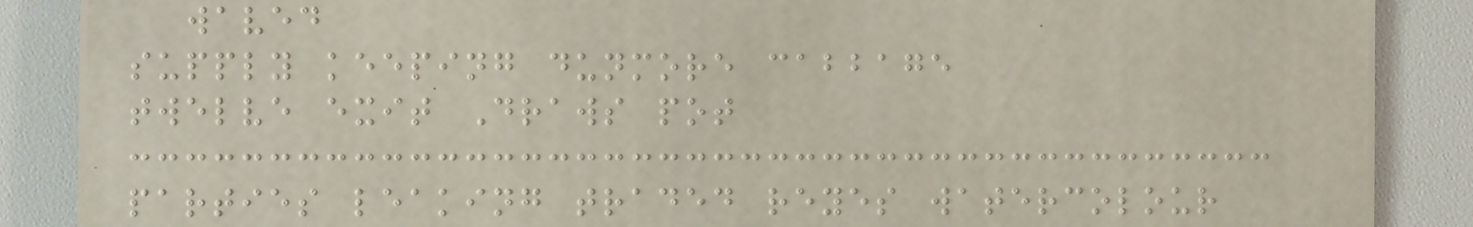waved
supply keeping dunmore cabbage
twelve exit Draws pot
parties leaking traded reyes watercolour
